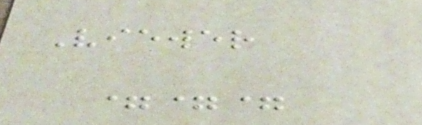Viewer
===
